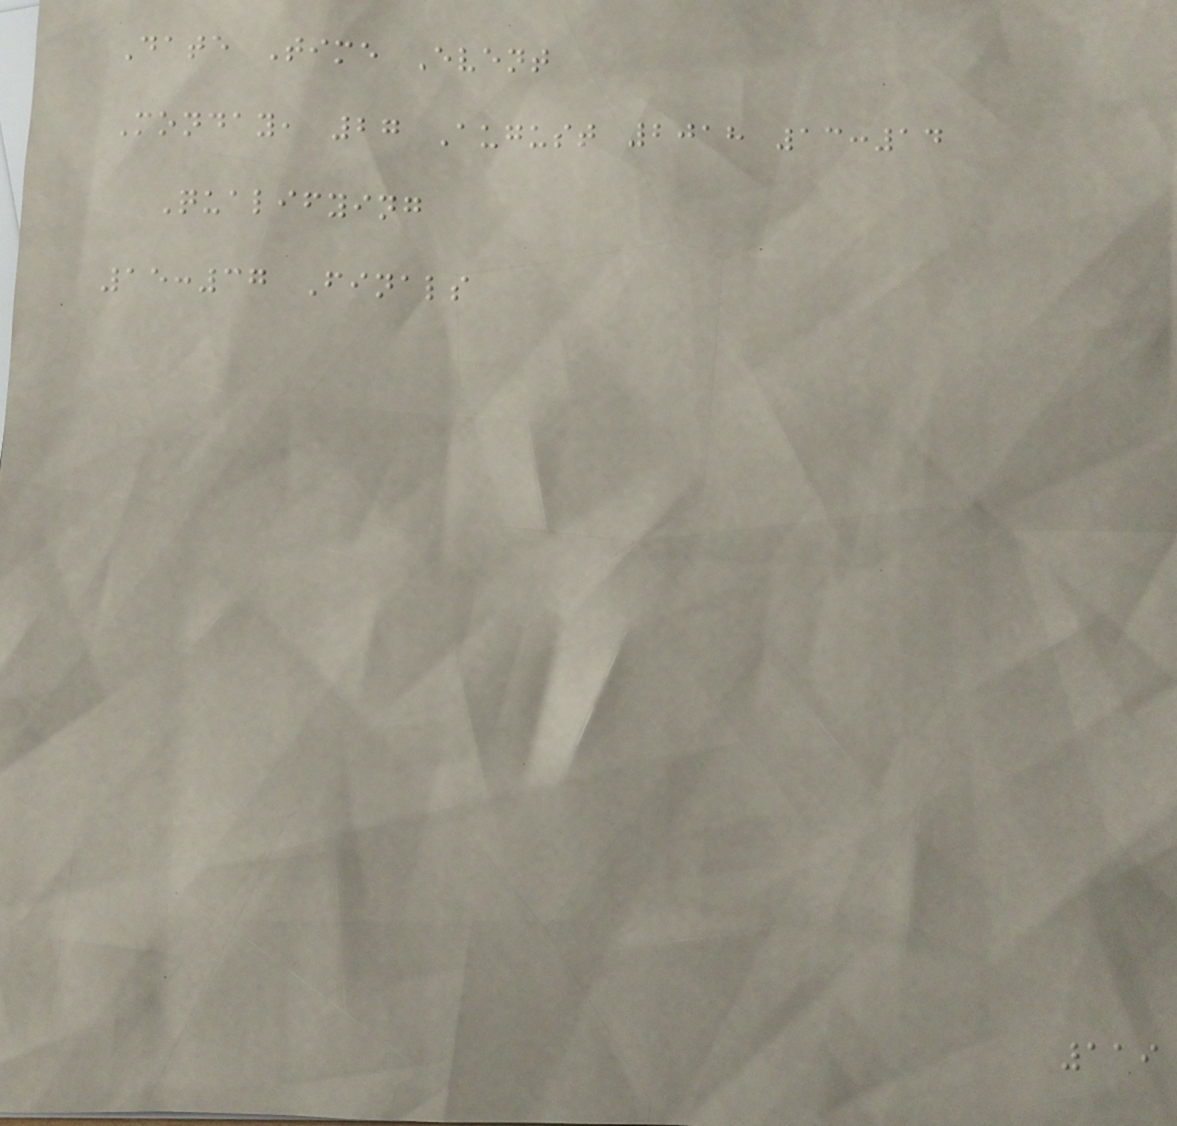Date Time Event
Monday, 27 August 2018 13:14
Qualifying
15:37 Finals
119
